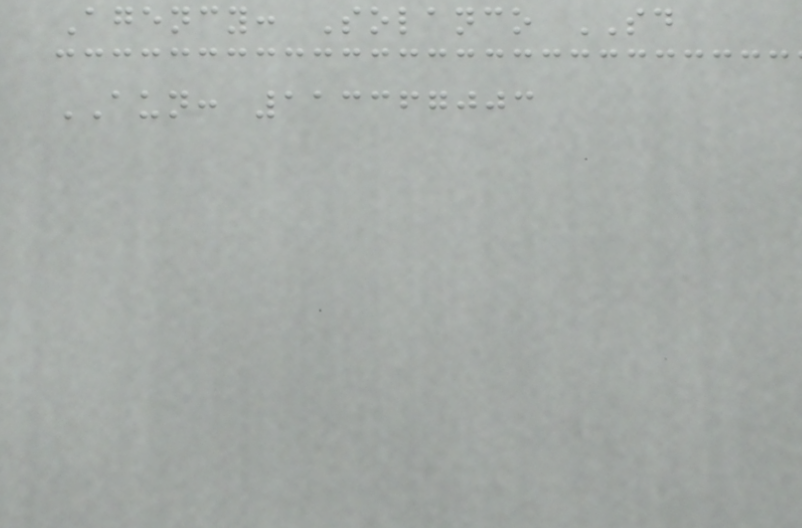Agency: Solanco SD
AUN: 113367003
